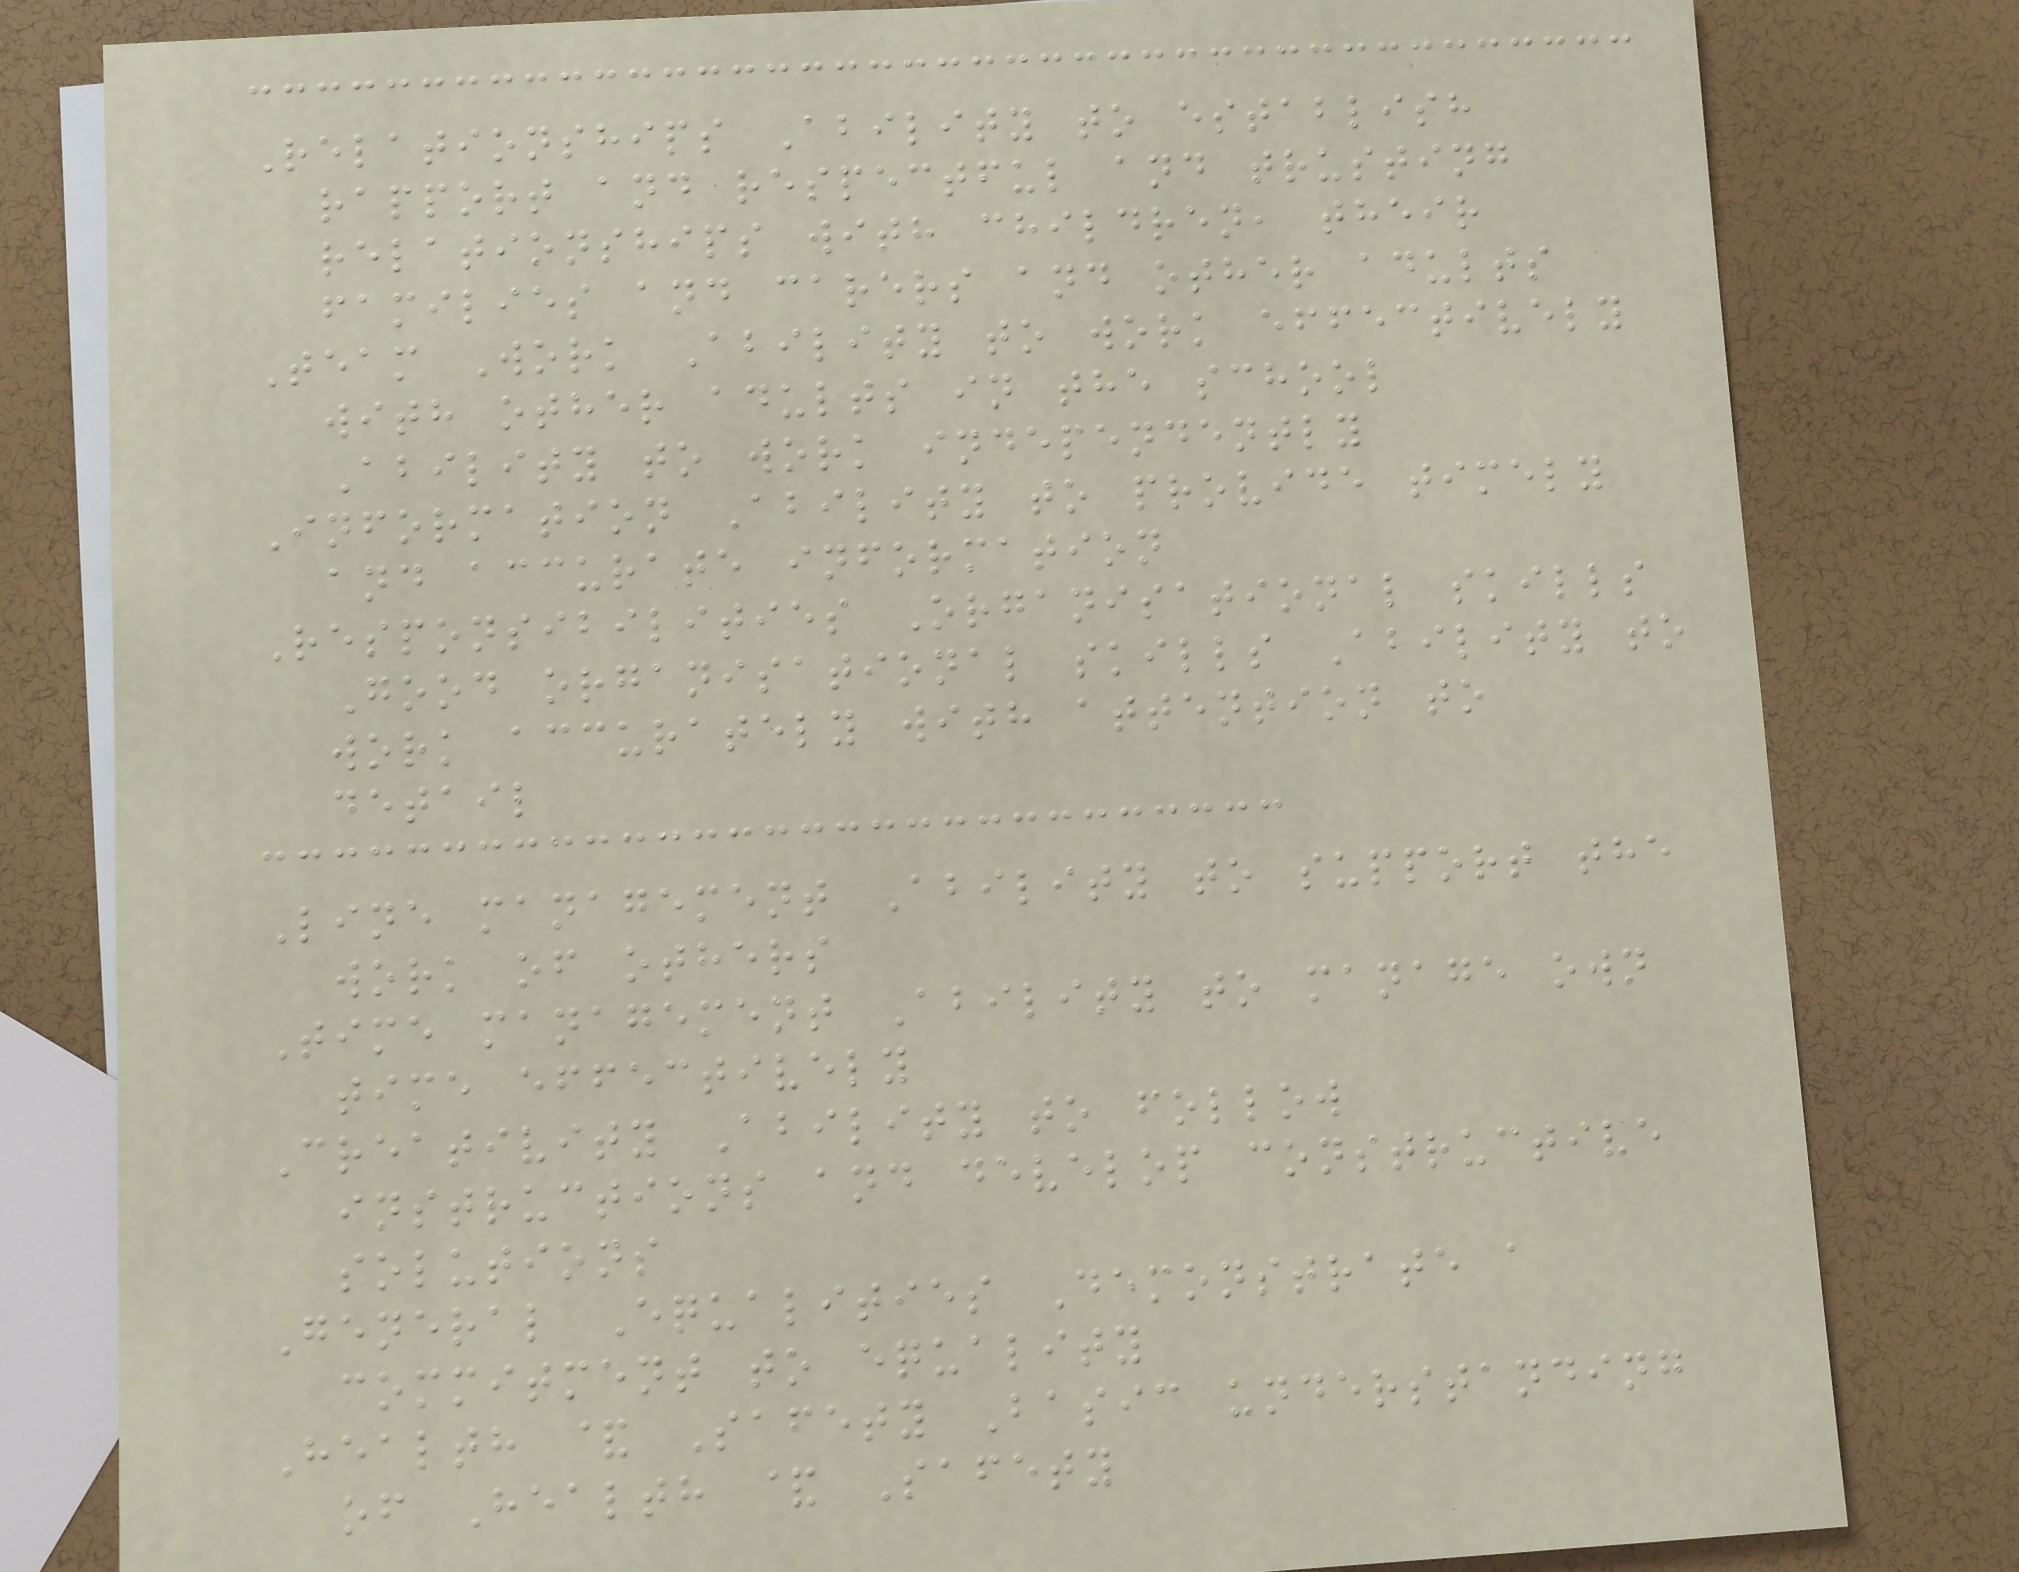Relationships Ability to establish
rapport and respectful and trusting
relationships with children, their
families and carers and other adults
Team Work Ability to work effectively
with other adults in the school
Ability to work independently
Information Ability to provide timely
and accurate information
Responsibilities Organisational skills
Good organisational skills Ability to
work accurately with attention to
detail
Line management Ability to support the
work of others
Time management Ability to manage own
time effectively
Creativity Ability to follow
instructions and develop constructive
solutions
General Equalities Demonstrate a
commitment to equality
Health & Safety Basic understanding
of Health & Safety
